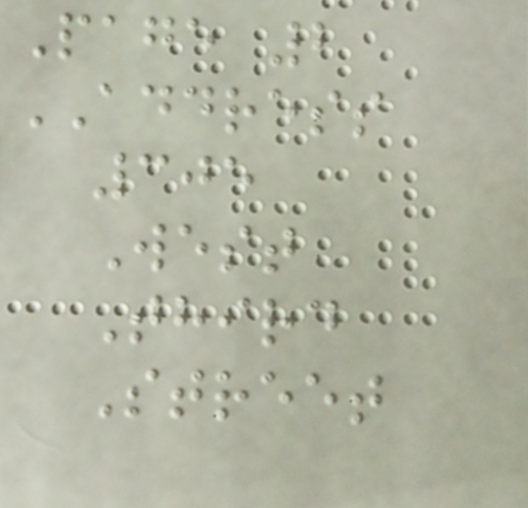Page 2
ADDRESS
305
West
Third
Street
